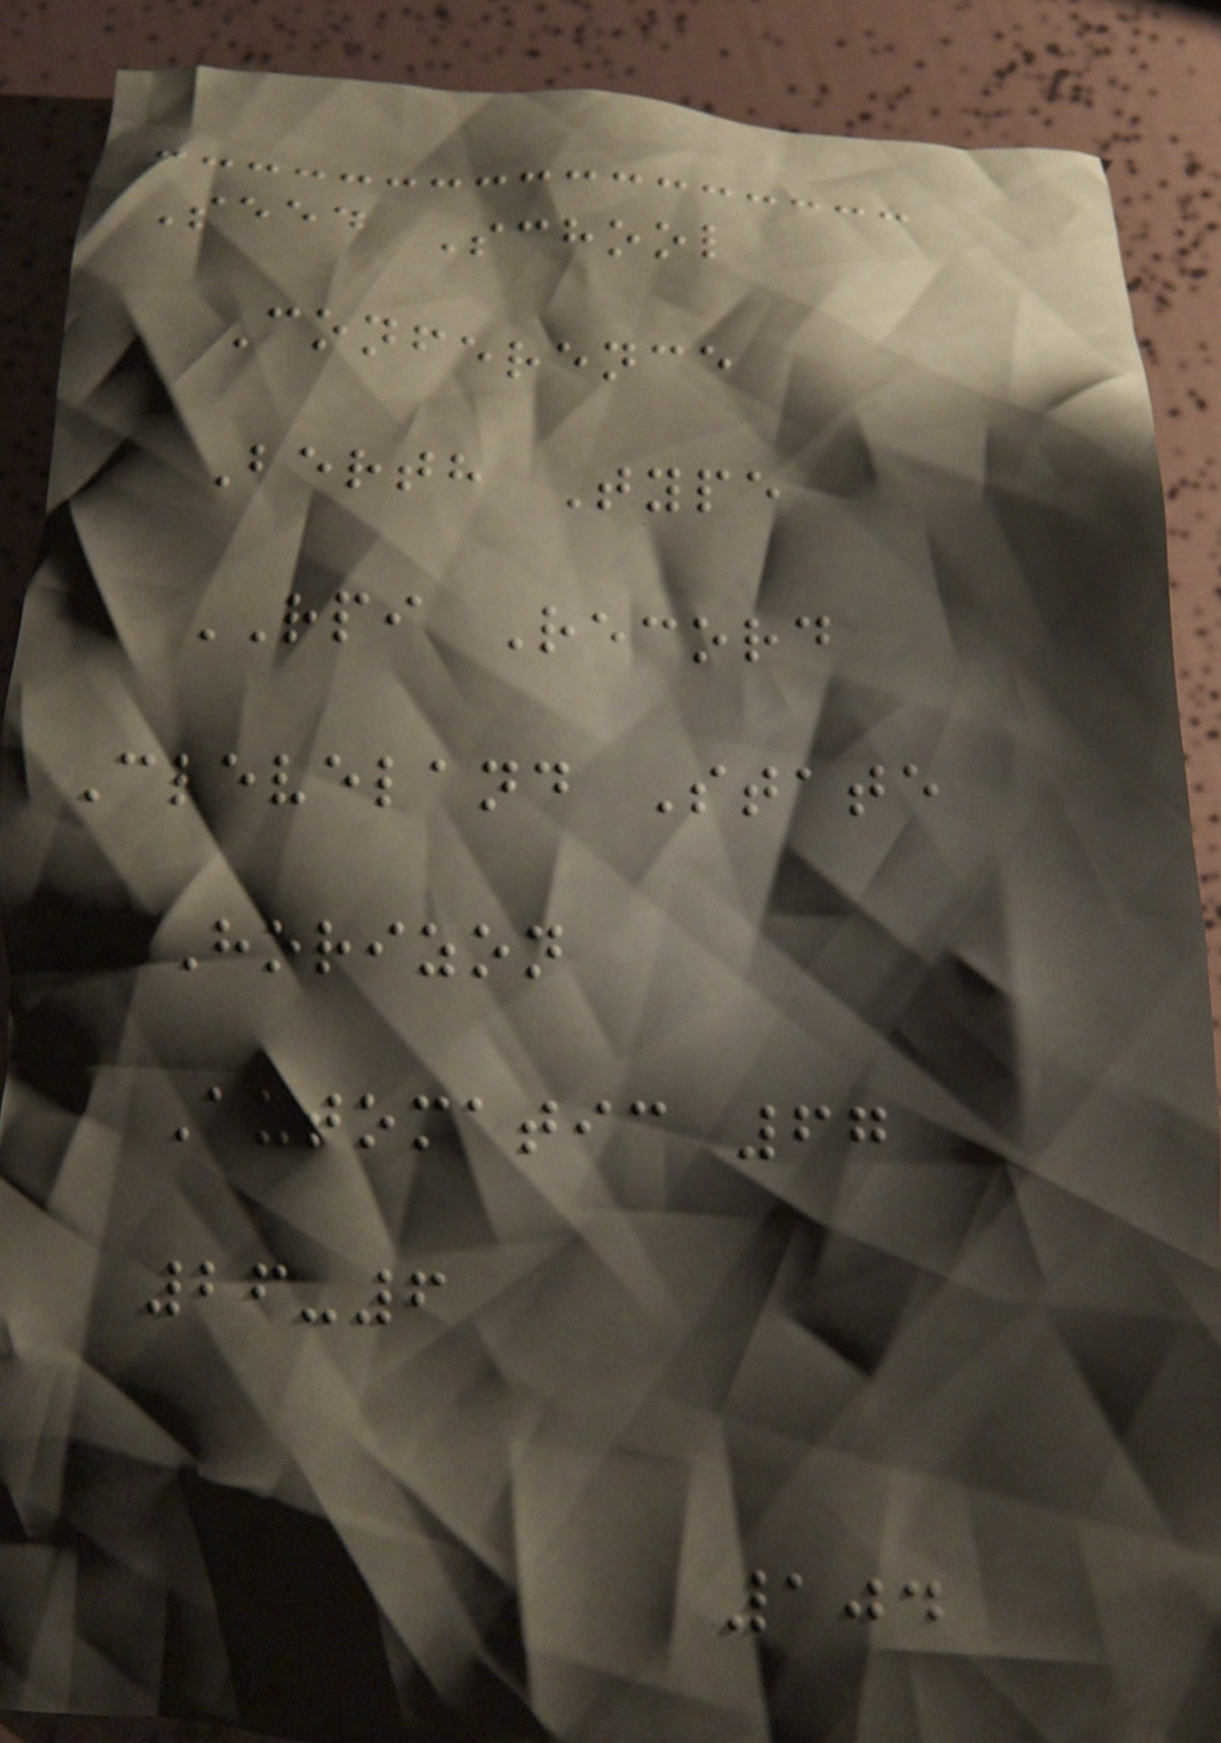Seed School
Conference
Berth Type
RPI Record
Cleveland State
Horizon
Automatic 67
26-6
104
